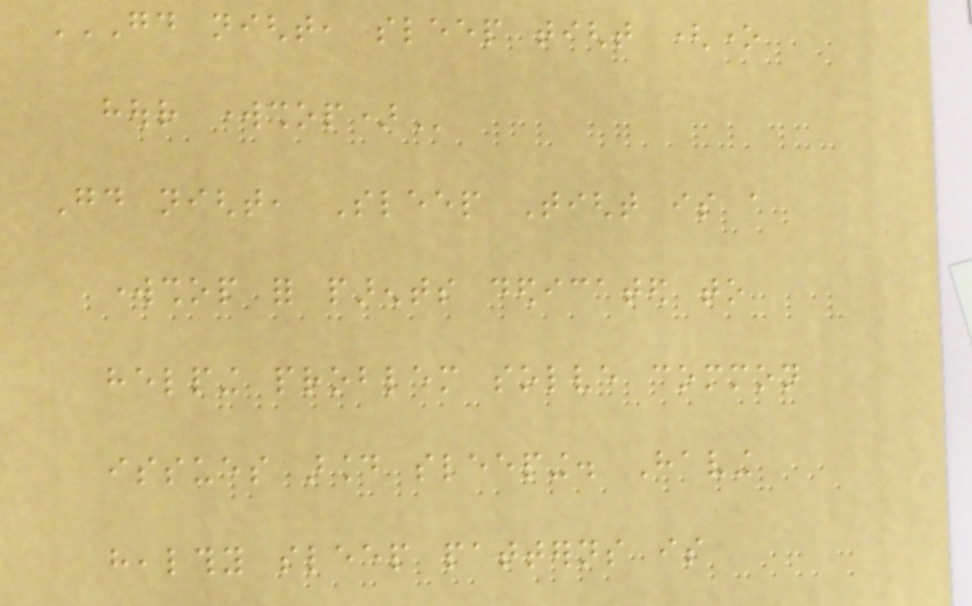GOOD NIGHT, SLEEP TIGHT (ONE
HOUR WORKSHOP)
Good night, Sleep Tight is a
workshop for parents dedicated to
helping problem solve common
issues around sleeping. Having
healthy sleep patterns is
